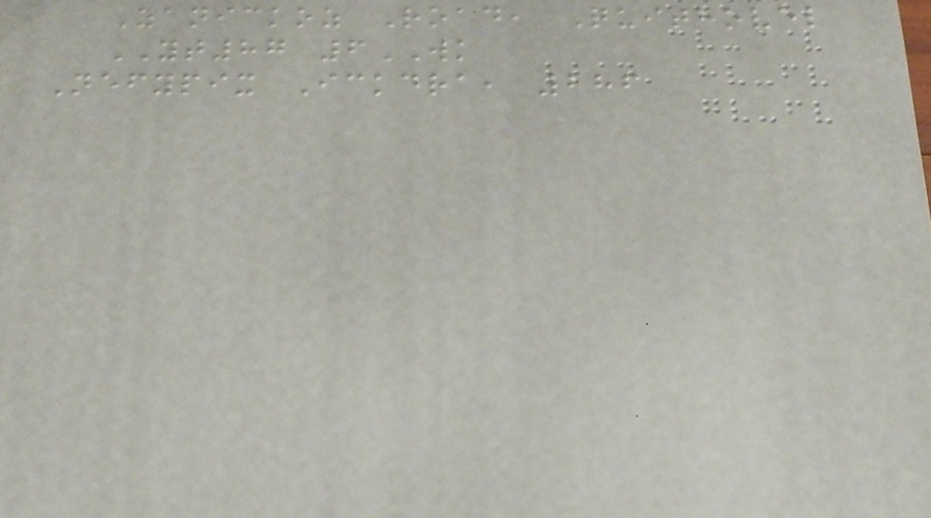Zanickoz Road, Quithovel
YT87 6WK
Nefypix Ickdra, 286
